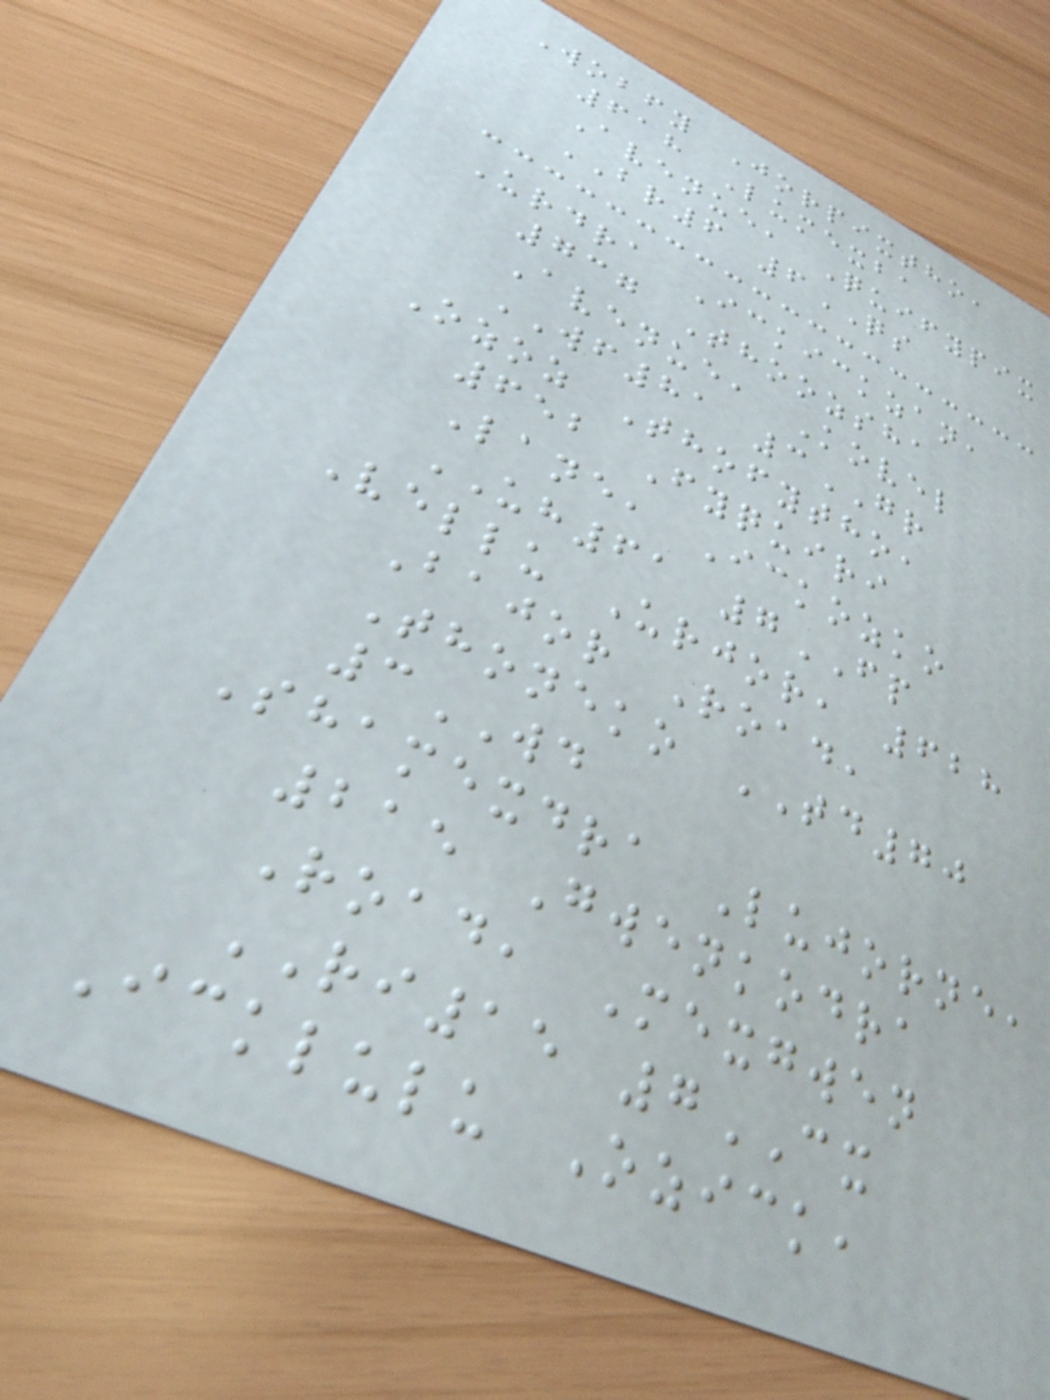Wobfy Jorpixtho,
618 Lumexba
Avenue, Quifypix
BR6 6QS
Urdra Ickickzan,
737 Thoozsha
Avenue, Kovel
WF81 3GR
Ozoz Thofytho,
652 Fyquiri
Lane, Ickozko
UH61 7FP
Vellu Urjor, 628
Bajor Road,
Thoneko TD70
3WD
Shamexdra Lujorne,
215 Gwenkodra
Road, Mexgwen
RI15 7CX
Icklulu Ozick,
